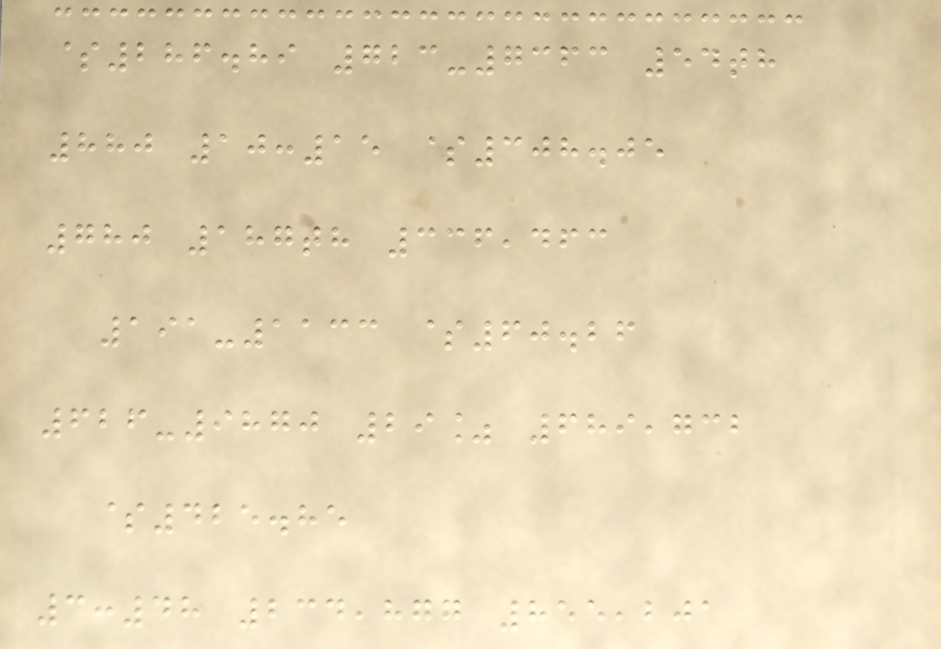$286.89 723-7363 54th
880 10:15 $308.05
780 187th 336,463
191-1133 $60.26
626-9870 29% 689,732
$425.85
3:48 234,877 855,201
